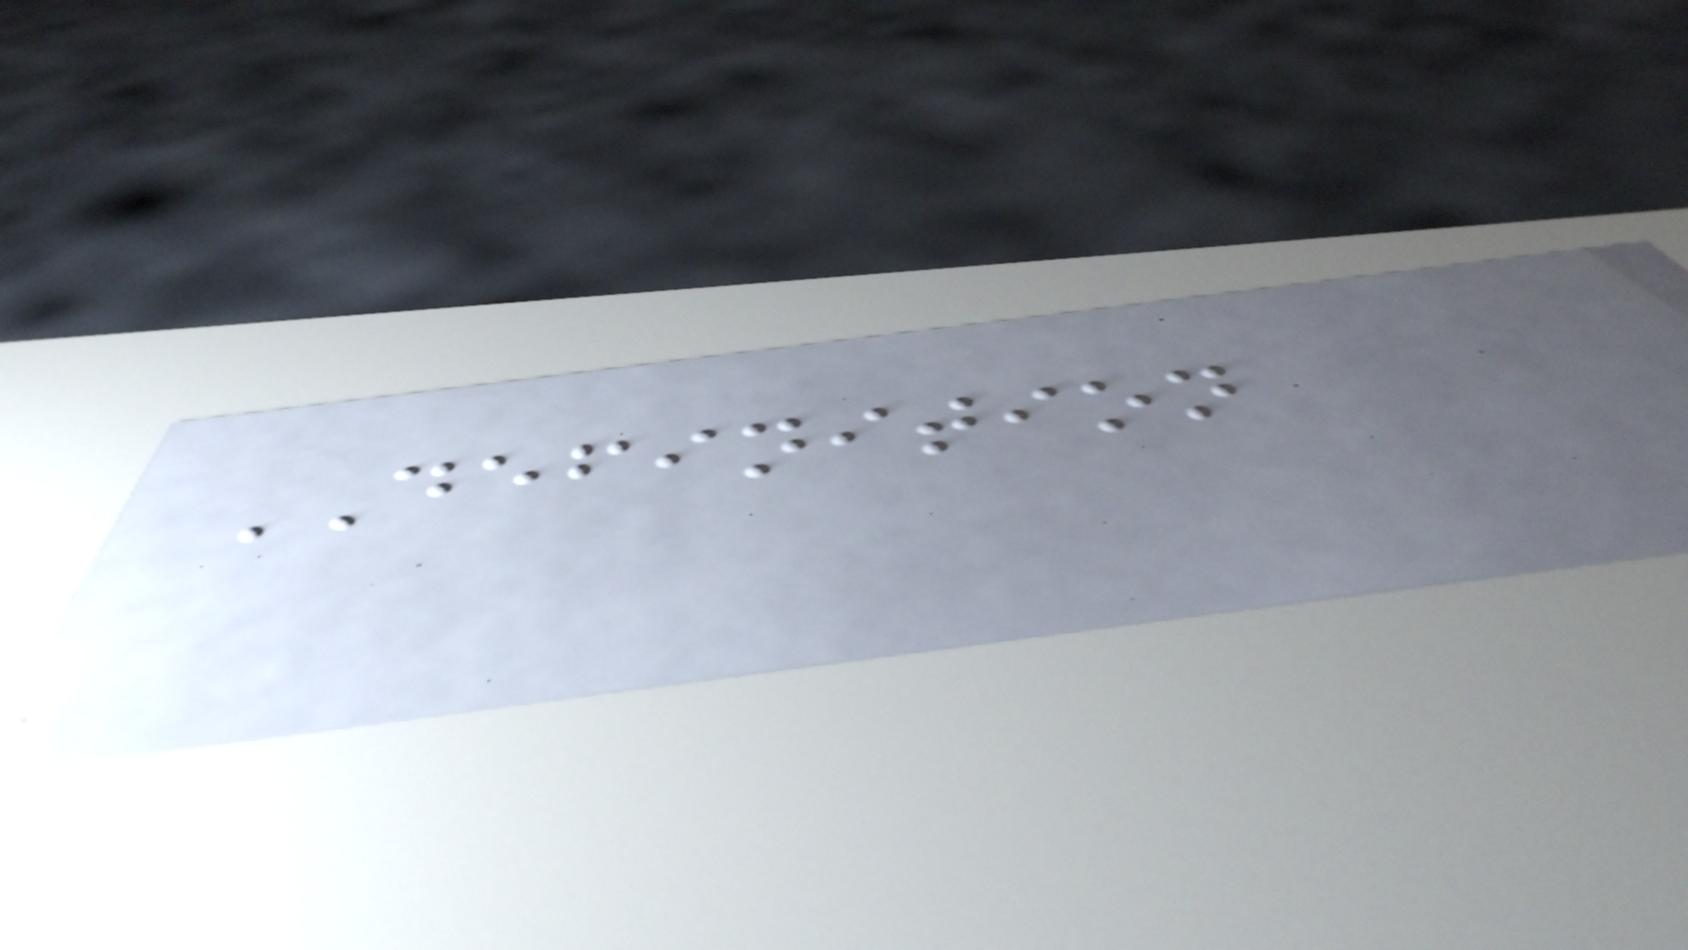DEFINITION
